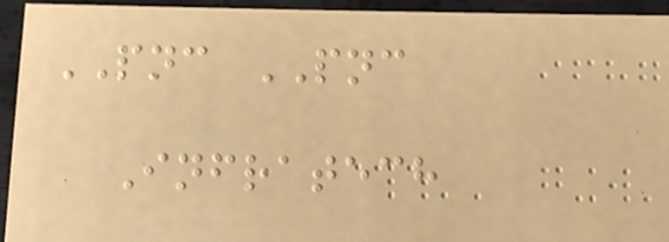PNC PNC
Infratech
